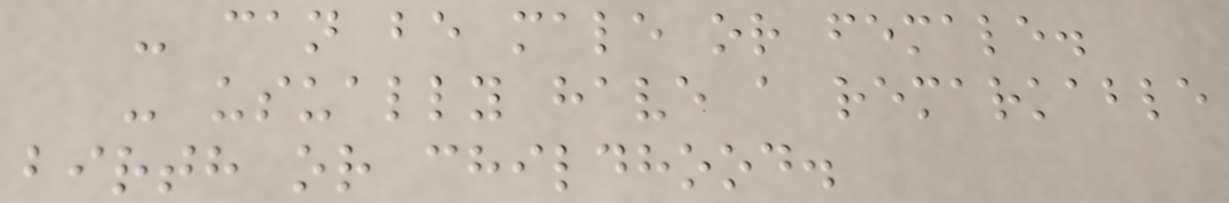- can be male or female.
- usually have a remarkable
birth or childhood.
